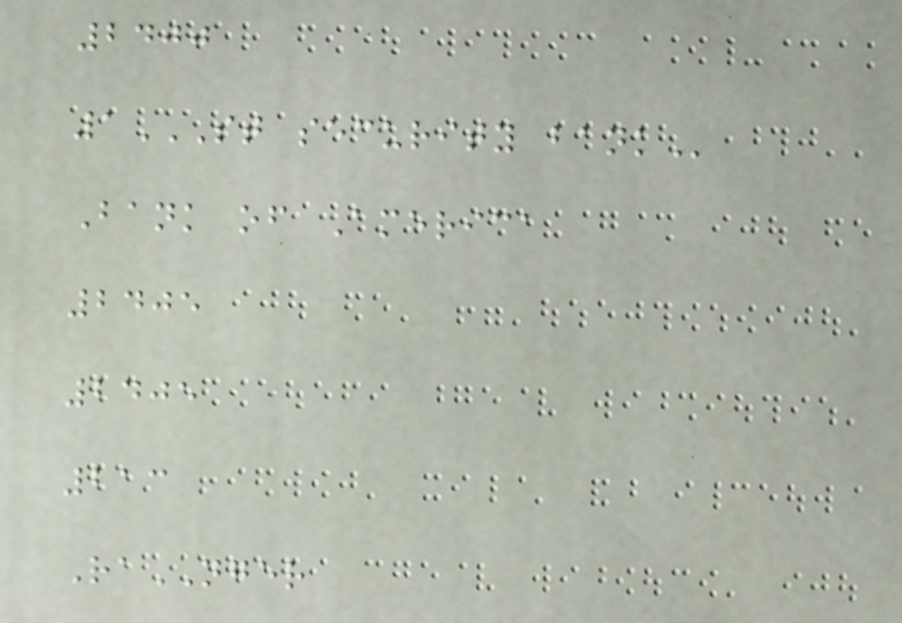2400
1ST SECURITY BANK
Bank of America
2405
2405
213
RaNGER
